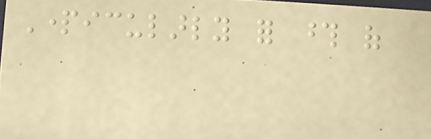Particularly for those of
